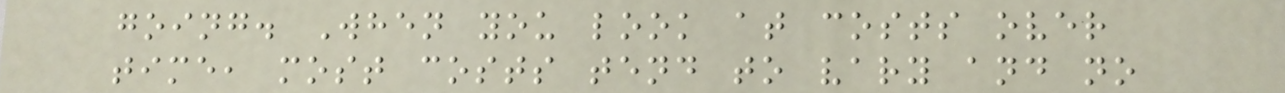going. When you look at costs over
time, most costs tend to vary and no
